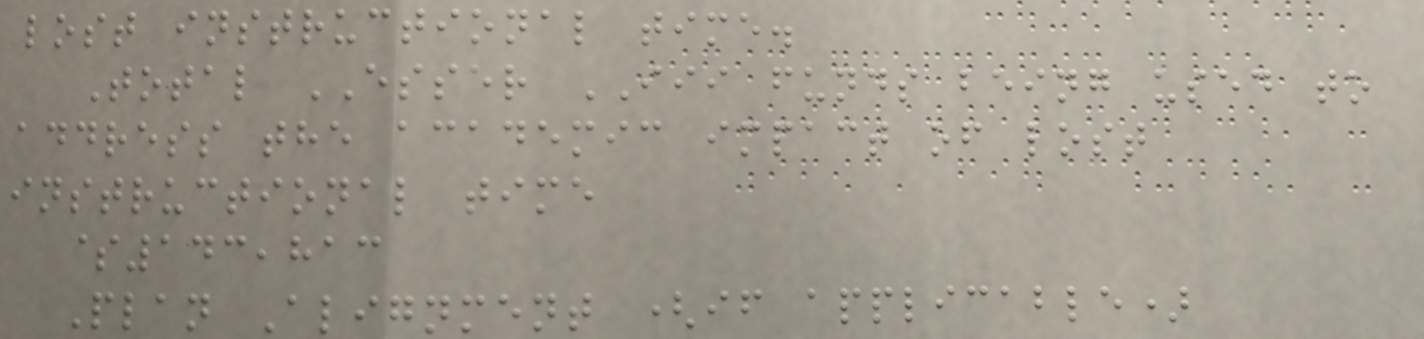lost instructional time.
Total ESSER III funds being used to
address the academic impact of lost
instructional time
$143,813
Plan Alignment (if applicable)
